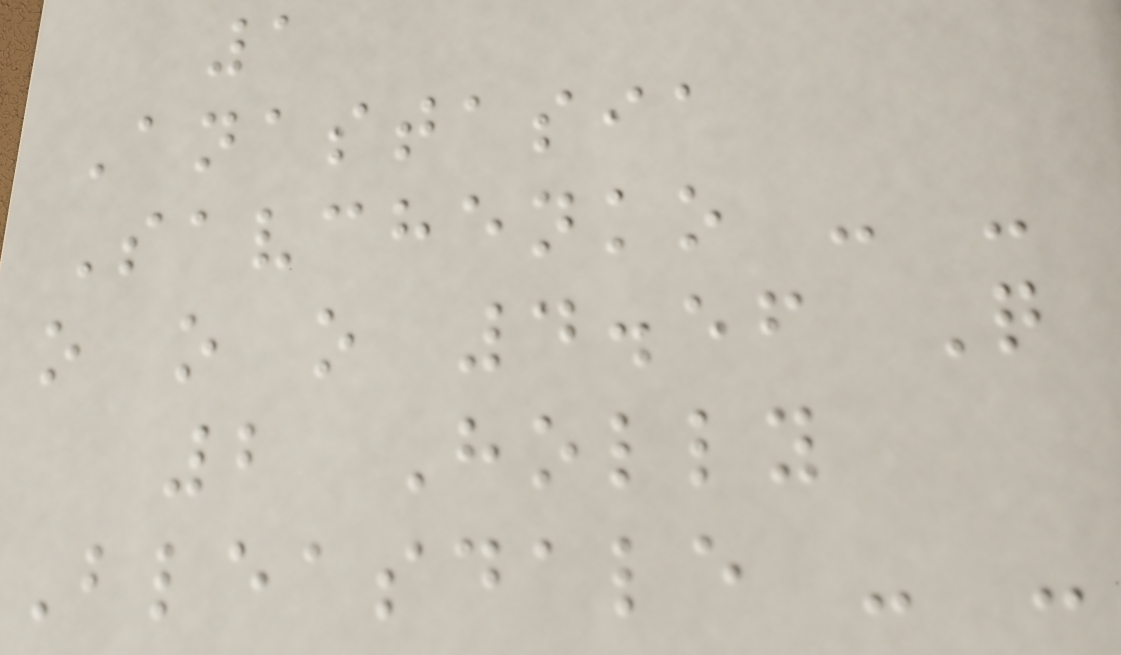1
Anastasia
Savchenko - -
o o o 4.56 Q
2 Holly
Bleasdale - -
